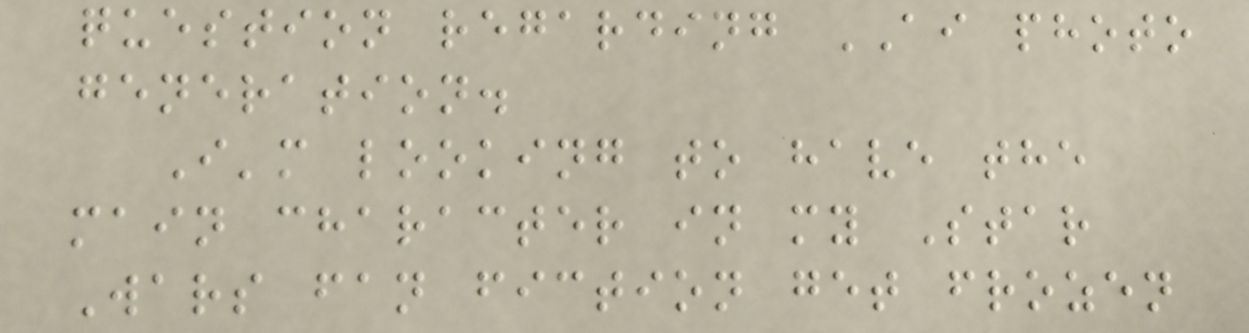question regarding AI photo
generation.
I'm looking to have the
main character in my Star
Wars fan fiction get frozen
